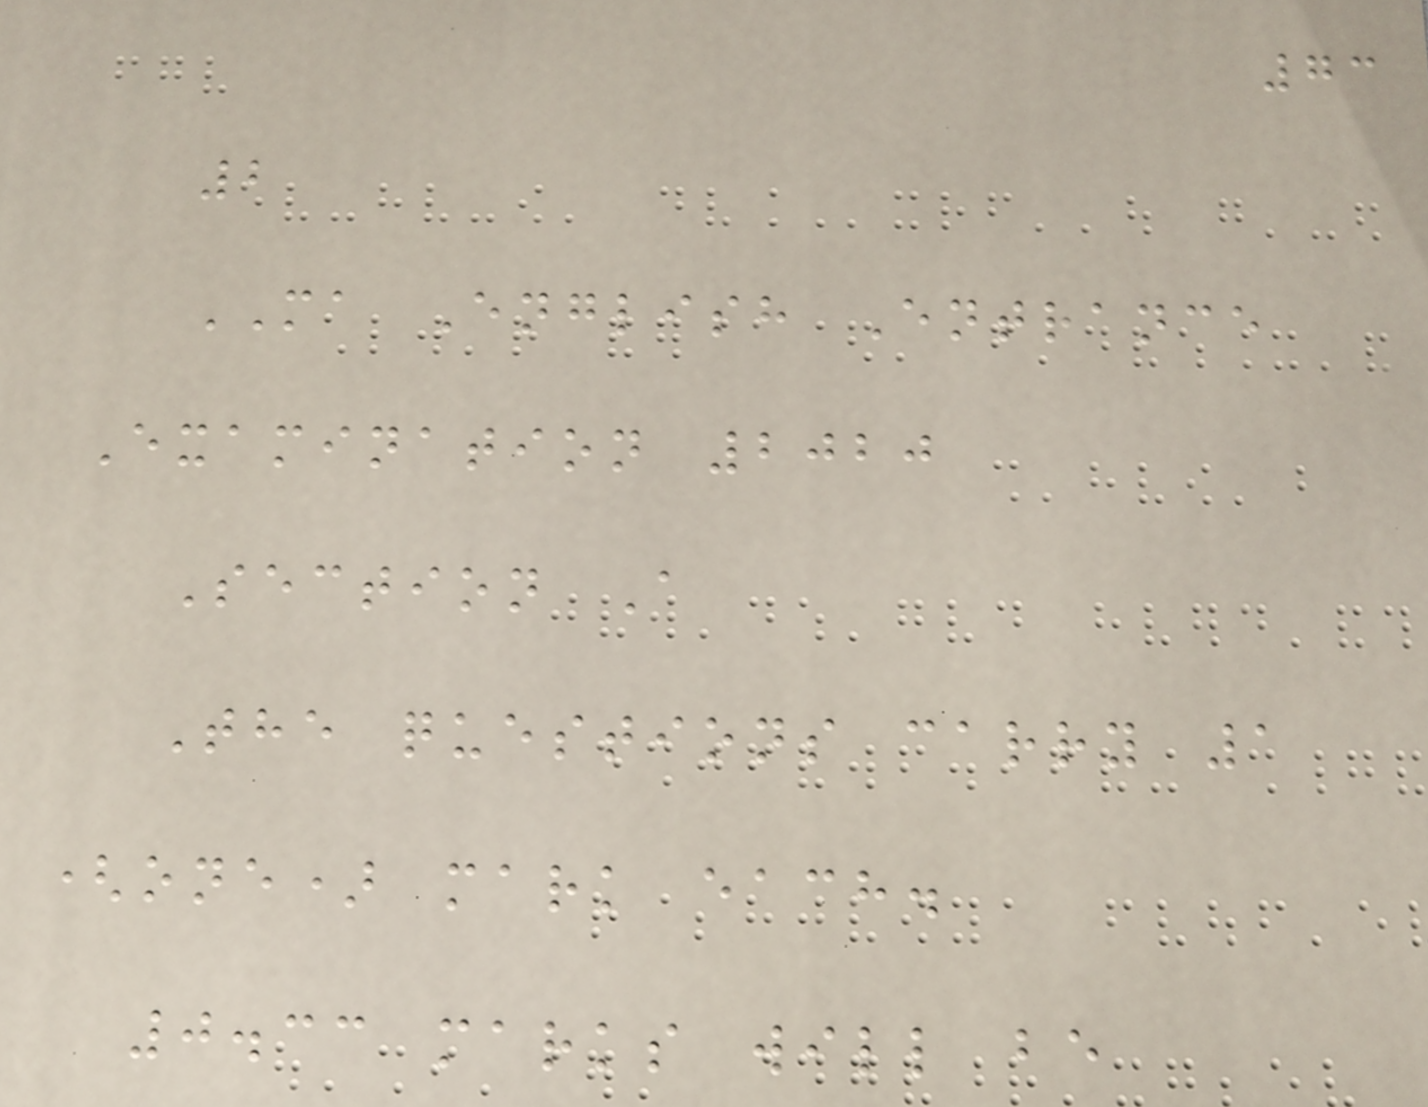73
2
MA English Entrance
Examination 2020
Section A
The questions carry 1
(one) mark each.
0.33 marks will be
